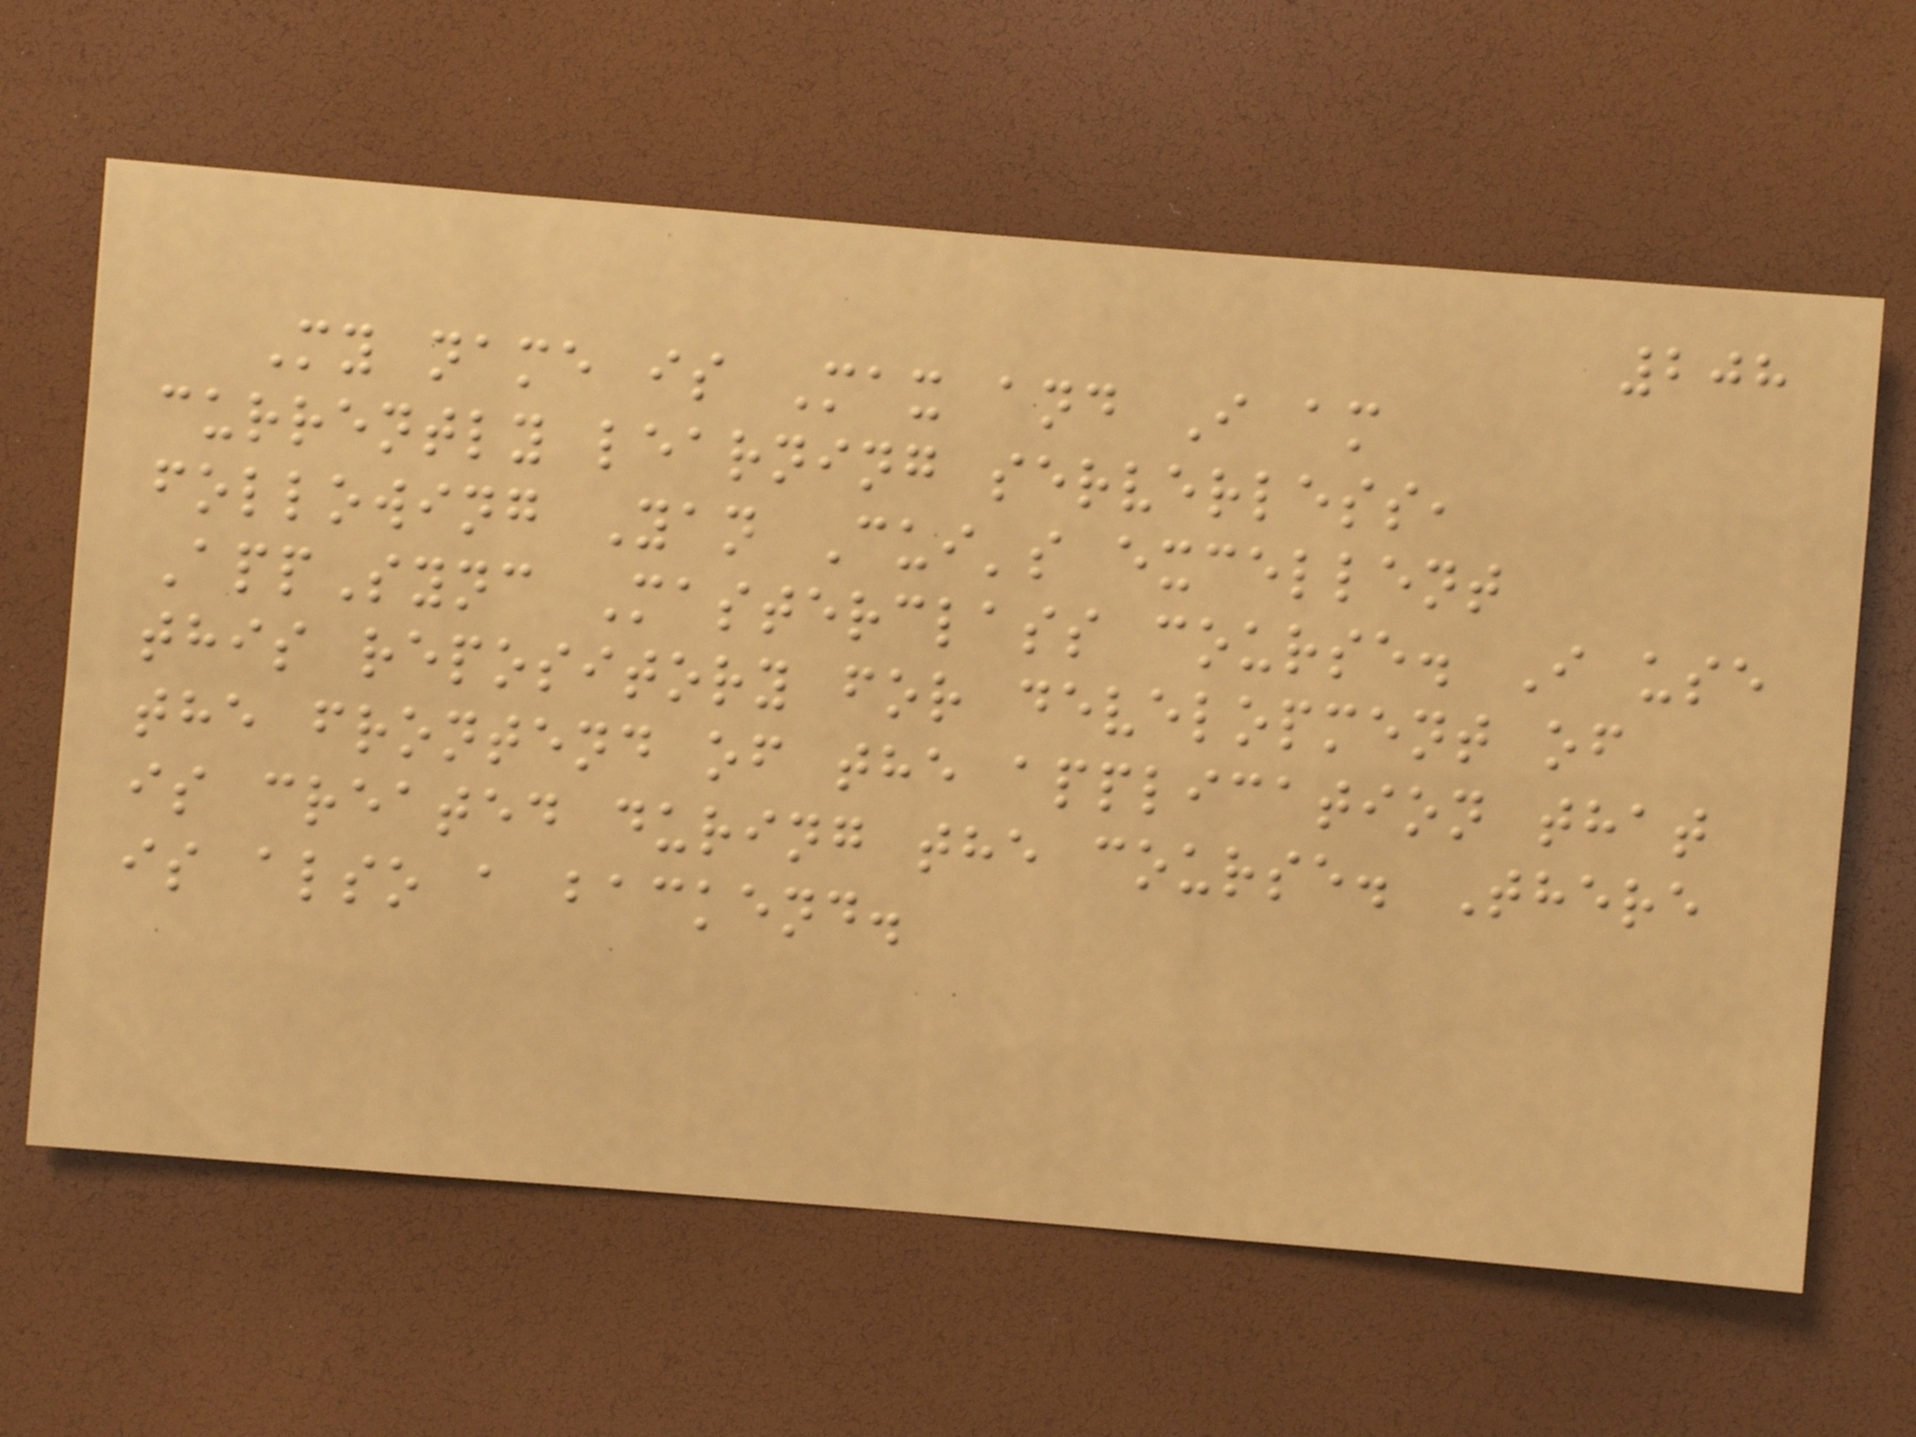208
My name is Max and I am
currently learning serverless,
following Yan Cui's excellent
AppSync Masterclass course. I use
this repository for development of
the frontend of the application that
is created during the course. There
is also a backend.
